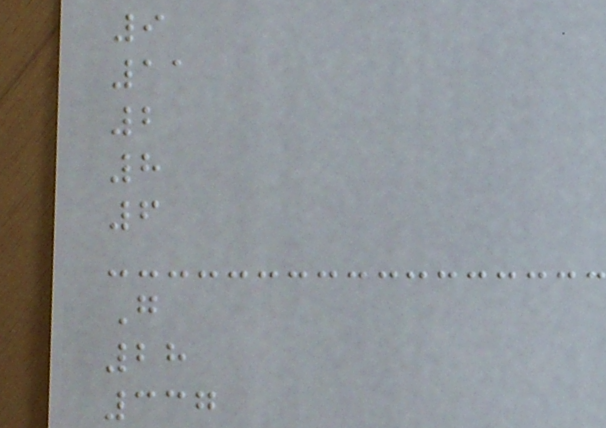9
11
2
8
6
G
28
337
